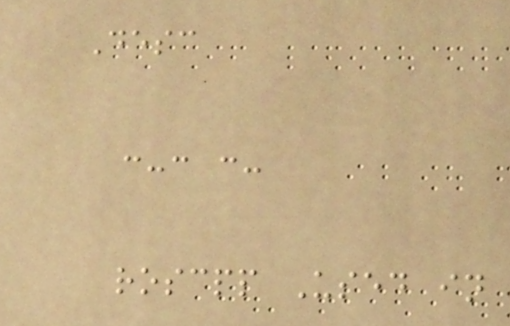Desc
:-: :-
roscpp Used in
